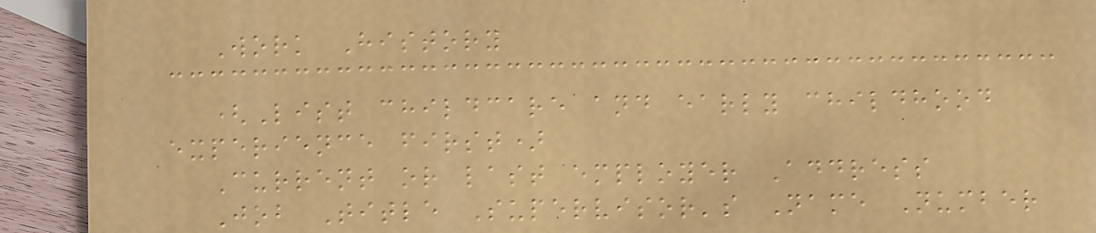Work History
(List childcare and early childhood
experience first)
Current or last employer Address
Job Title Supervisor's Name Number
